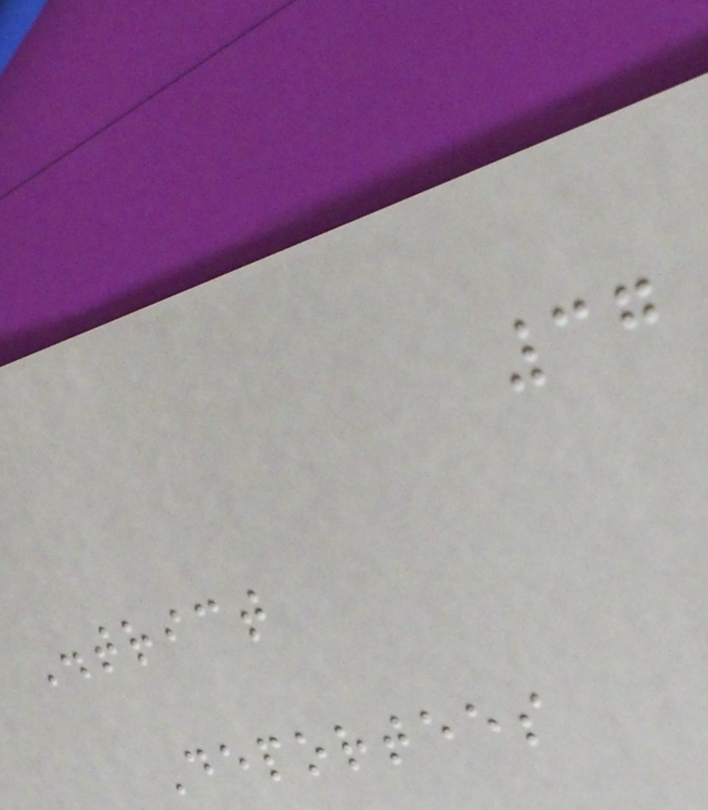37
District
Deportees
